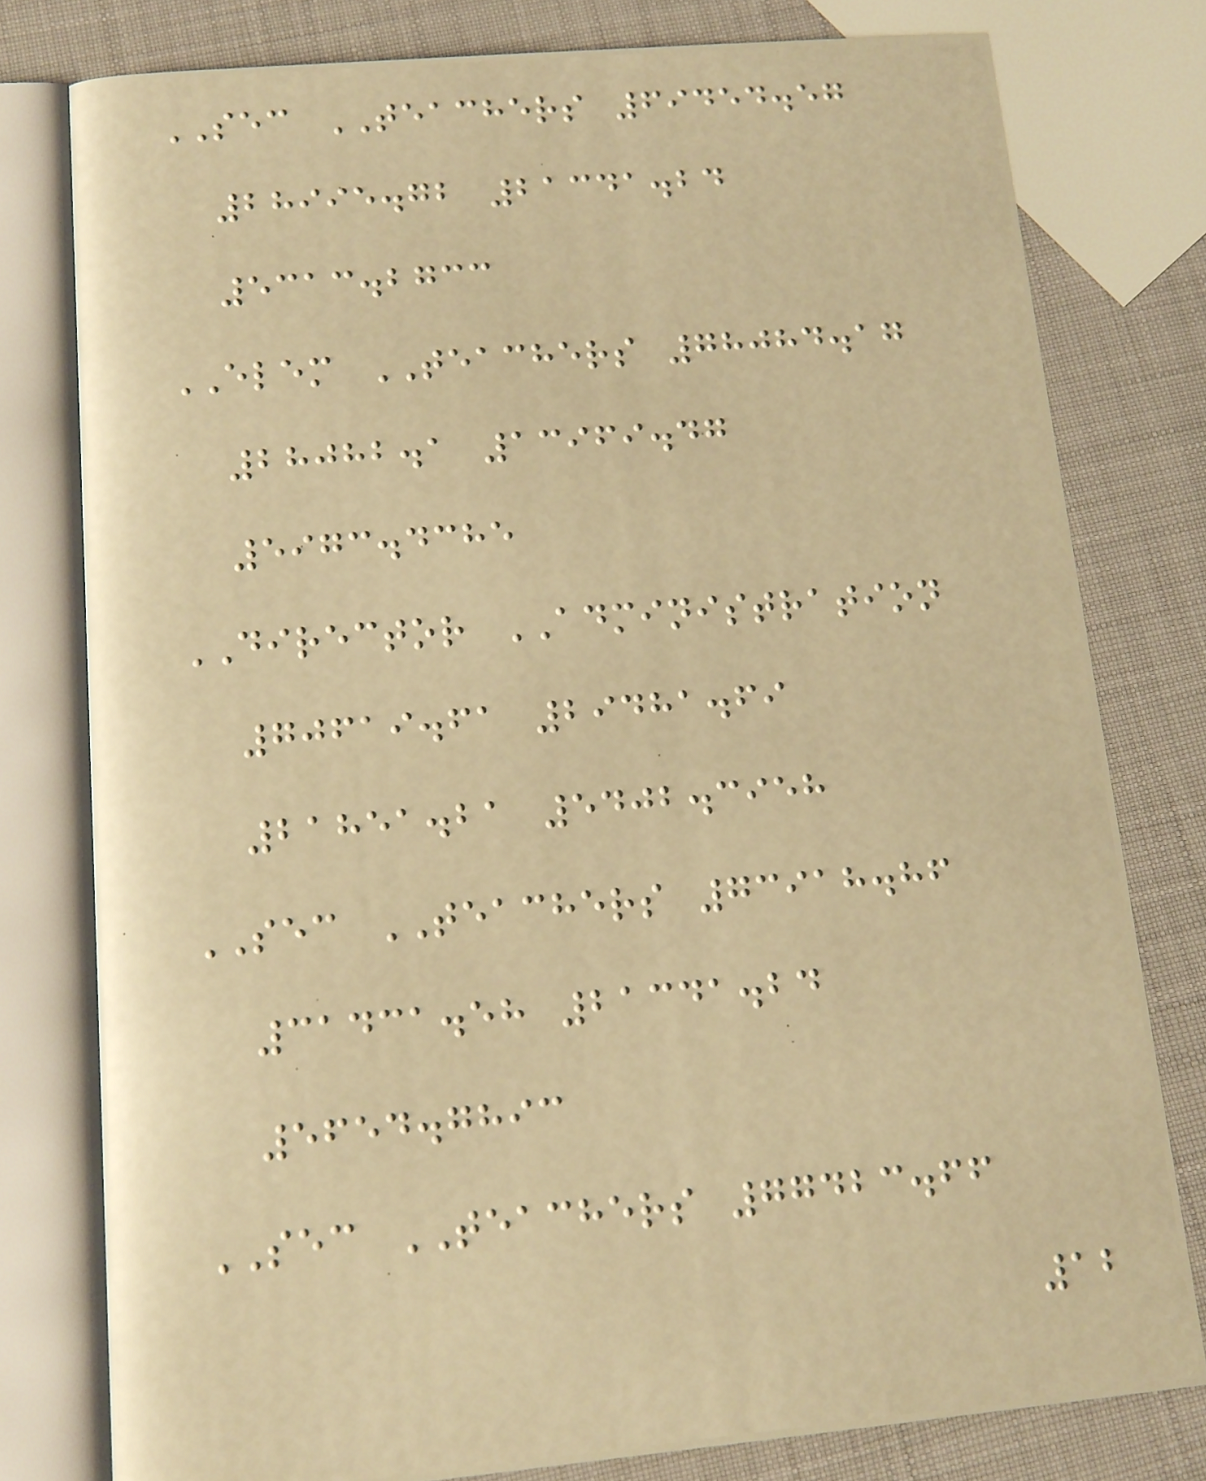SEC TEACHERS 69454.57
28995.72 21341.24
5313.2733
ELEM TEACHERS 78084.17
28082.1 13969.47
5973.4385
DIRECTOR ADMINISTRATION
70619.61 29481.69
21851.21 5402.3958
SEC TEACHERS 73918.86
31431.58 21341.24
5654.7893
SEC TEACHERS 77423.66
12
